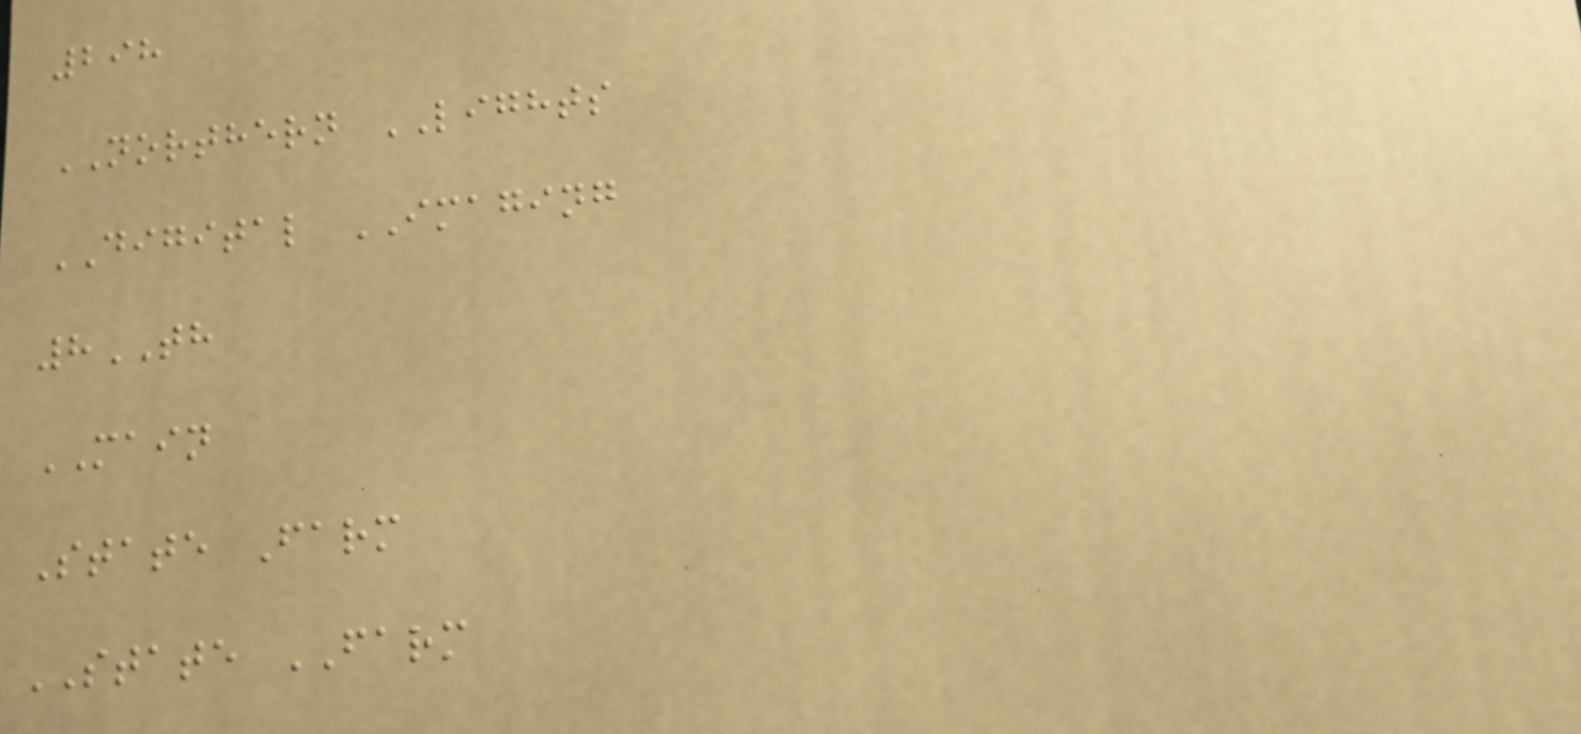298
NORTHERN LIGHTS
DIGITAL IMAGING
8TH
MAIN
State Farm
STATE FARM
